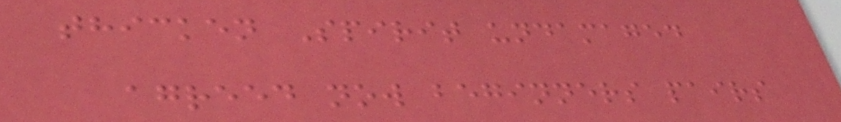thicken Spirit undamaged
agreed now beginners pairs
